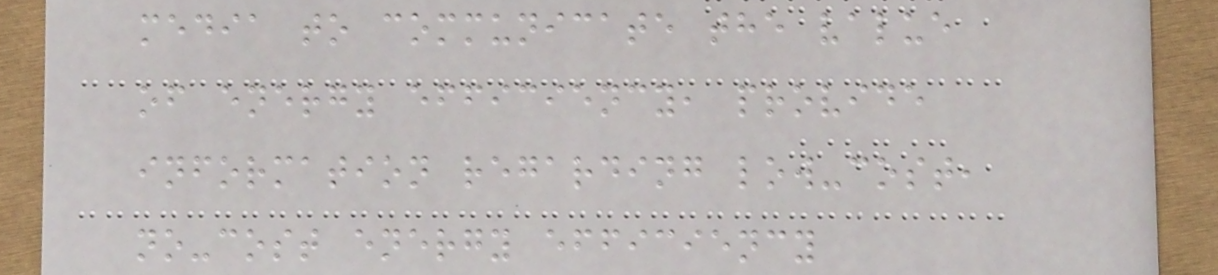media to communicate the value
of energy efficiency, provide
information regarding low-cost,
no-cost energy efficiency
